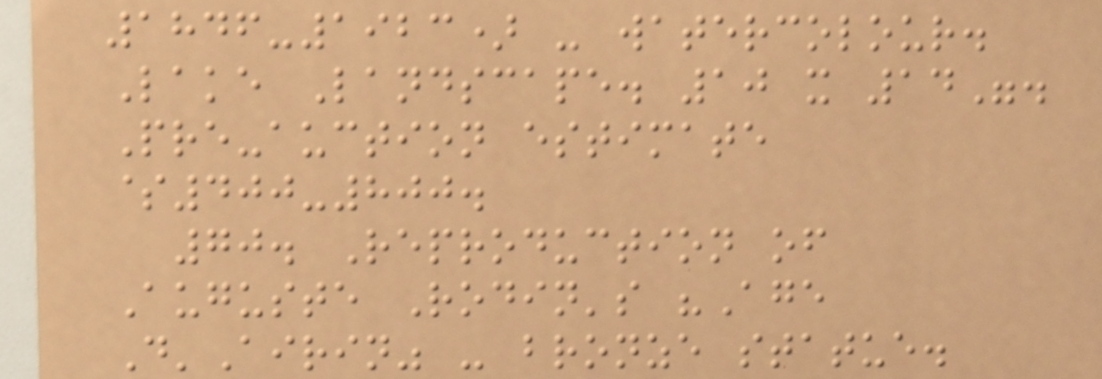1846-1923) - watercolour.
Lake Landscape. 10 x 14".
Pre-auction estimate
$400-800.
70. Reproduction of
Auguste Rodin's "Age
D'Airin" - bronze statue.
